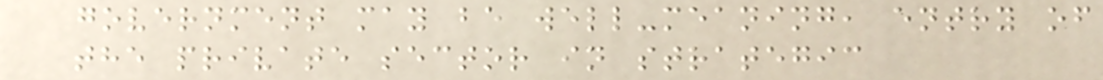government may be well-meaning, entry of
the private sector in strategic
